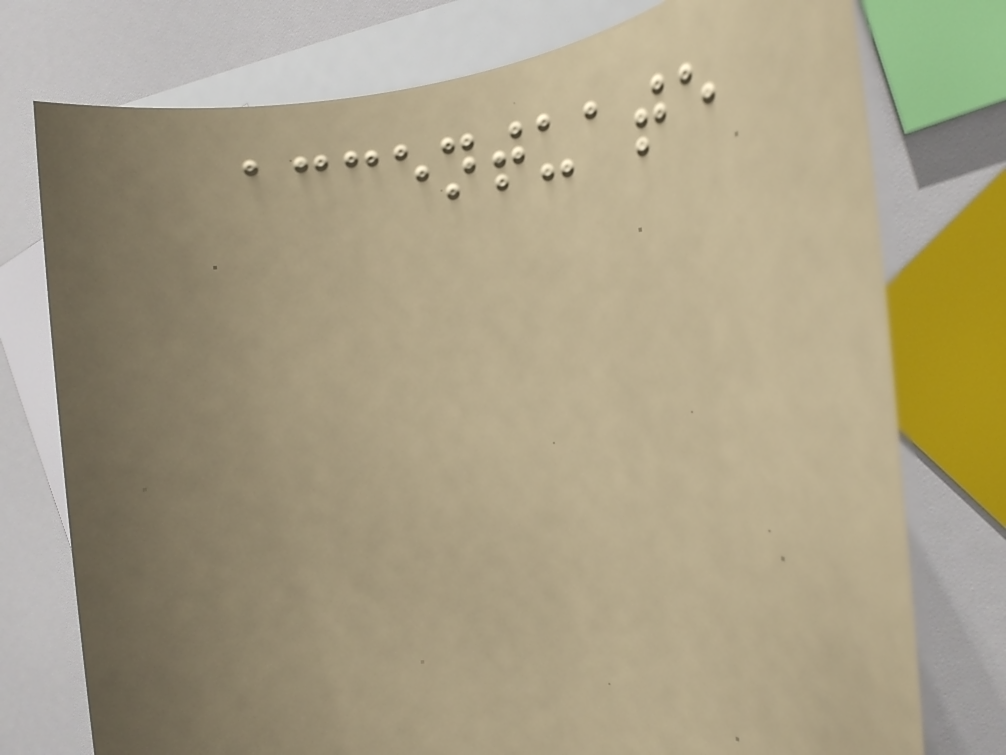accentuate
